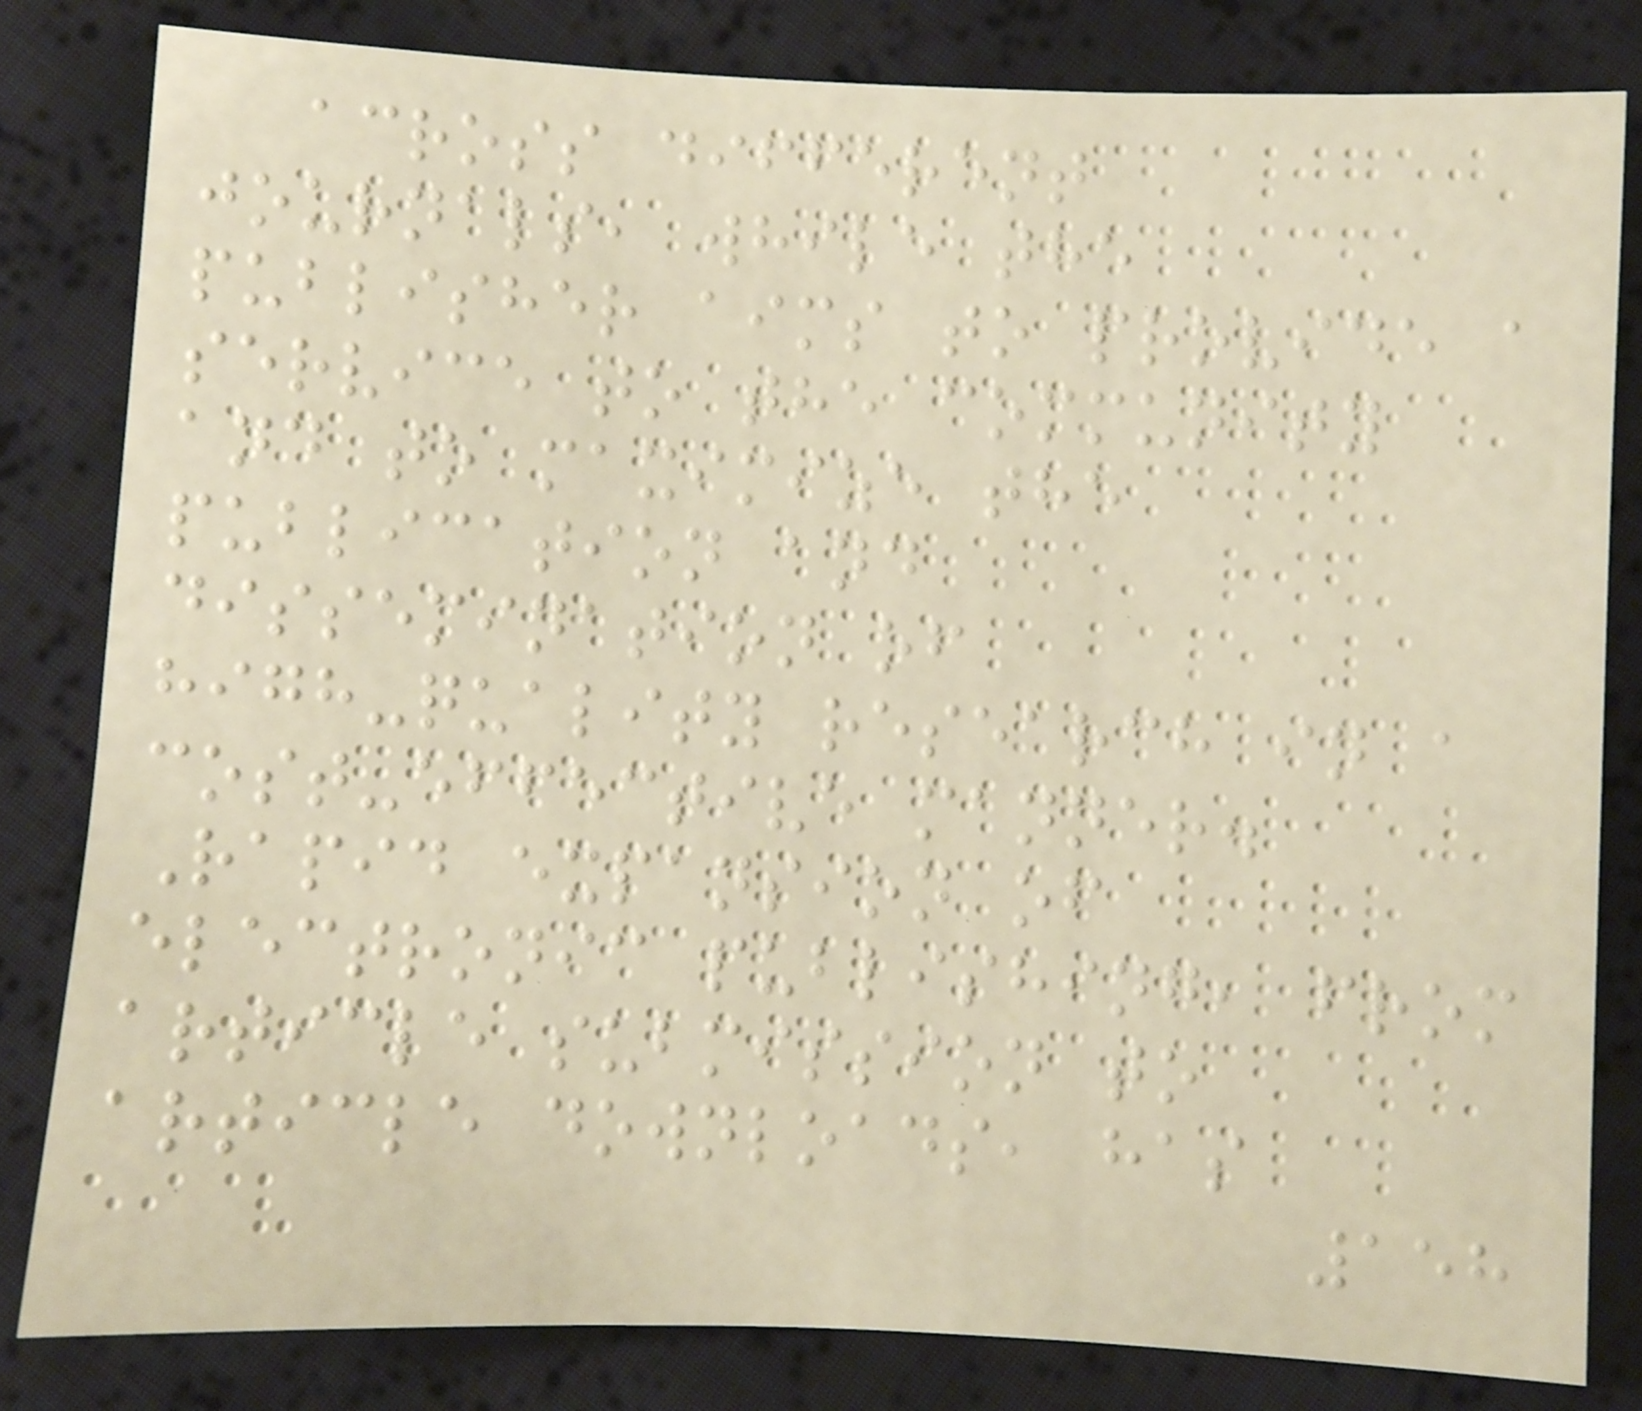across different
journals, while the
publisher aims to provide a
service to the community
and to maximize the
publication and
dissemination of
high-quality research in a
cost-effective manner.
Rapid expansion of
electronic publishing, from
article submission to
article downloads, has
158
